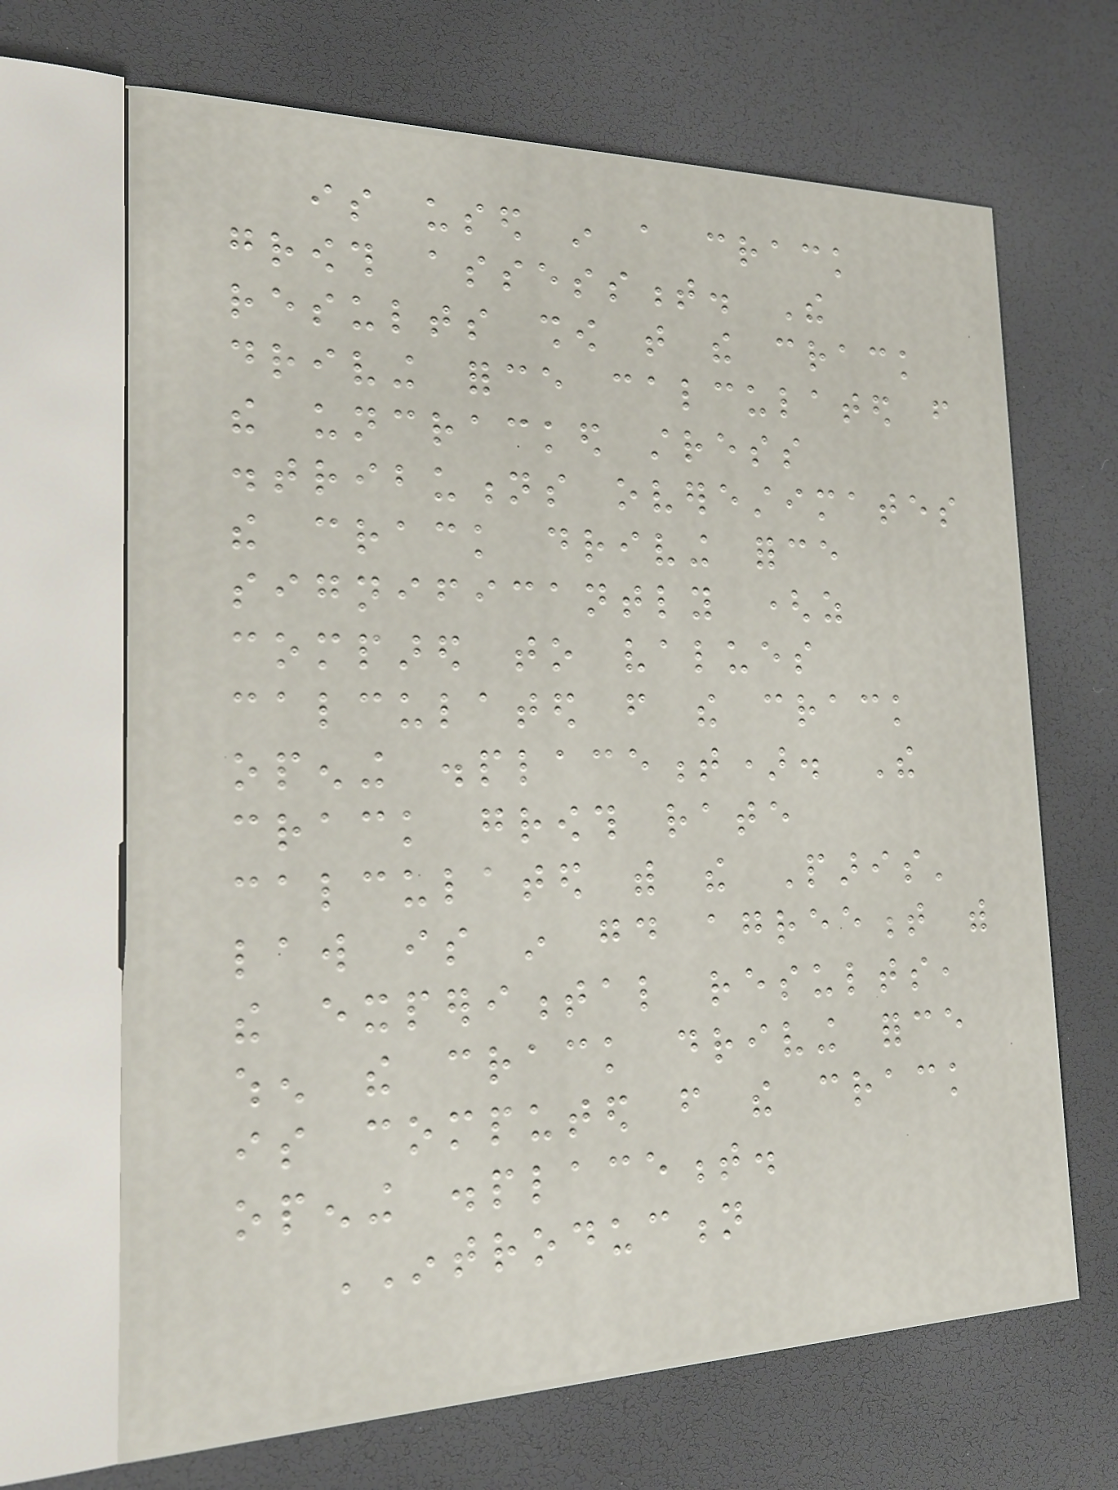is used in a crack
growth assessment. The
results show that the crack
driving force calculated from
the uncracked stress
distributions overestimates
the crack driving force
significantly (as
compared to values
calculated from the crack
opening displacement). The
crack growth rate
calculated with the Paris'
law is in good agreement with
the experimental results,
when the crack driving force
is computed from the crack
opening displacement.
INTRODUCTION
